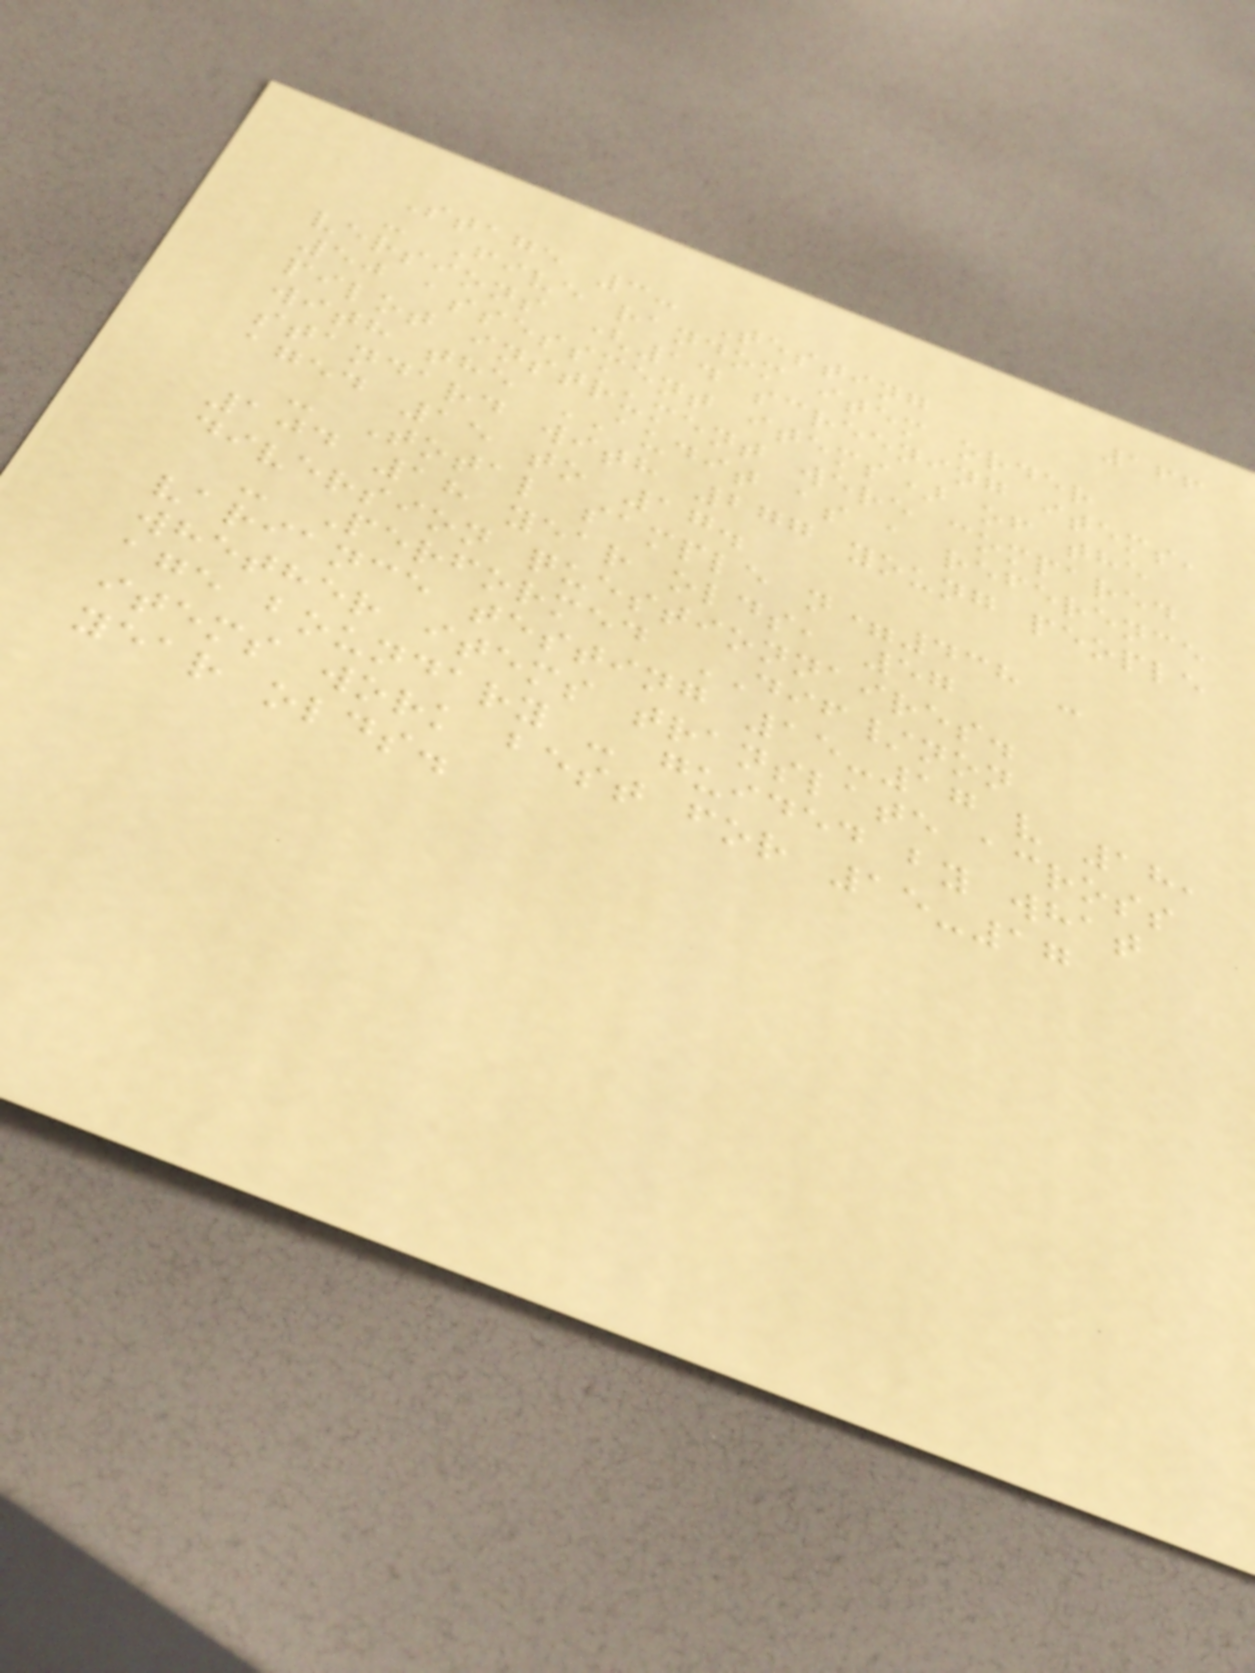166
Stage 3: Testing
- Five random item order
versions (14 screening items,
50 assessment items) of the
pilot instrument were compared
with the AUDIT as a reference
standard with 277 young people
aged 15 to 17.
- Total sample n=438 -
104 18 year olds, 57
diversion questionnaires.
- Performed DIF/non
variance testing 15-17 v 18,
whether items translate across
age boundary - guided by what
items work best for 15-17
year olds.
